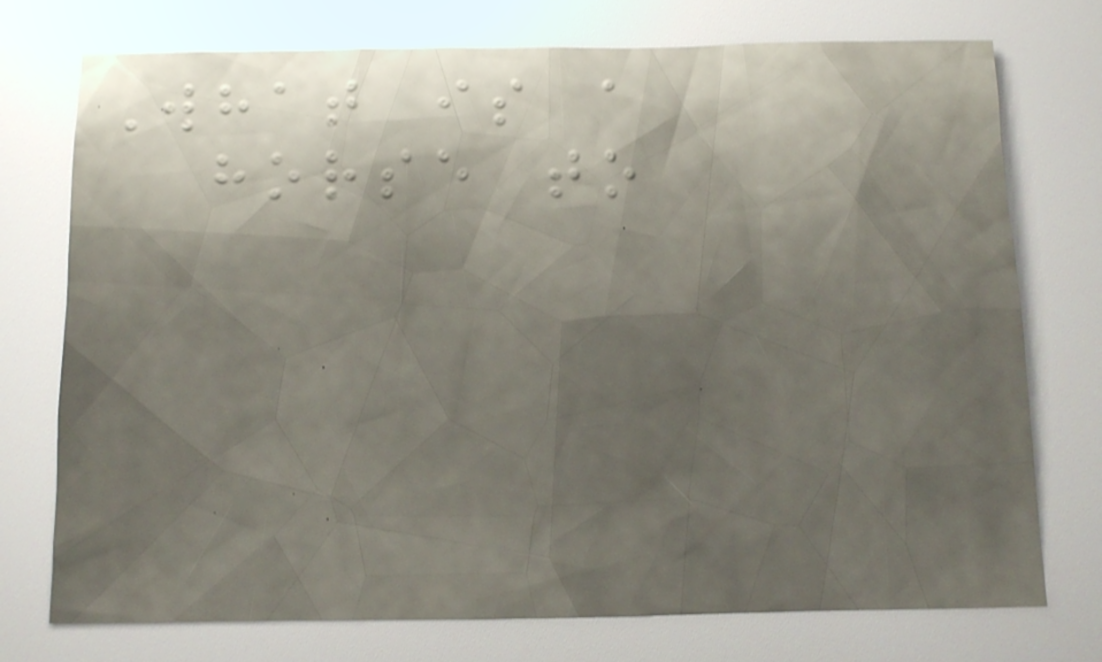What is a
horse to
